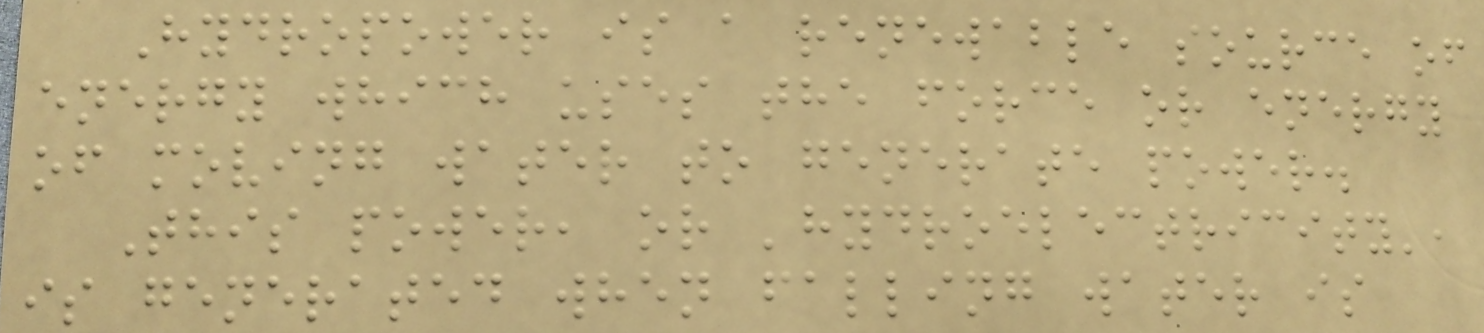Hydropower is a renewable source of
energy which uses the force or energy
of moving water to generate power.
This power, or 'hydroelectricity',
is generated when falling water is
